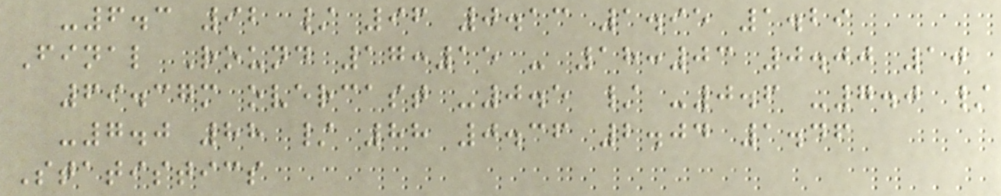-6.3 92 / 96 0.13 1.95 1.29
Final Round 17:15 - 18:03 0.00 10
69.37m overcast -0.5 / -0.6 -7.0 /
-7.0 88 / 88 0.36 2.04 1.46
Statistics
